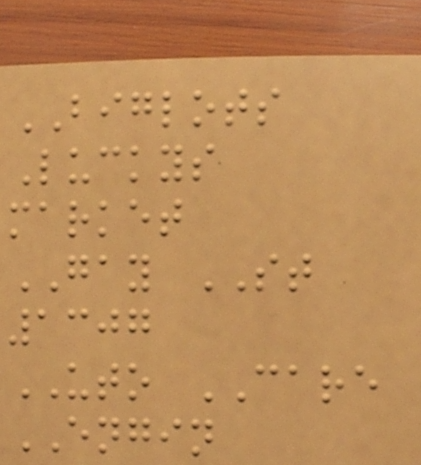BIGLOTS
Luckys
market
GAY ST
1307
UTO CARE
ENGIN
